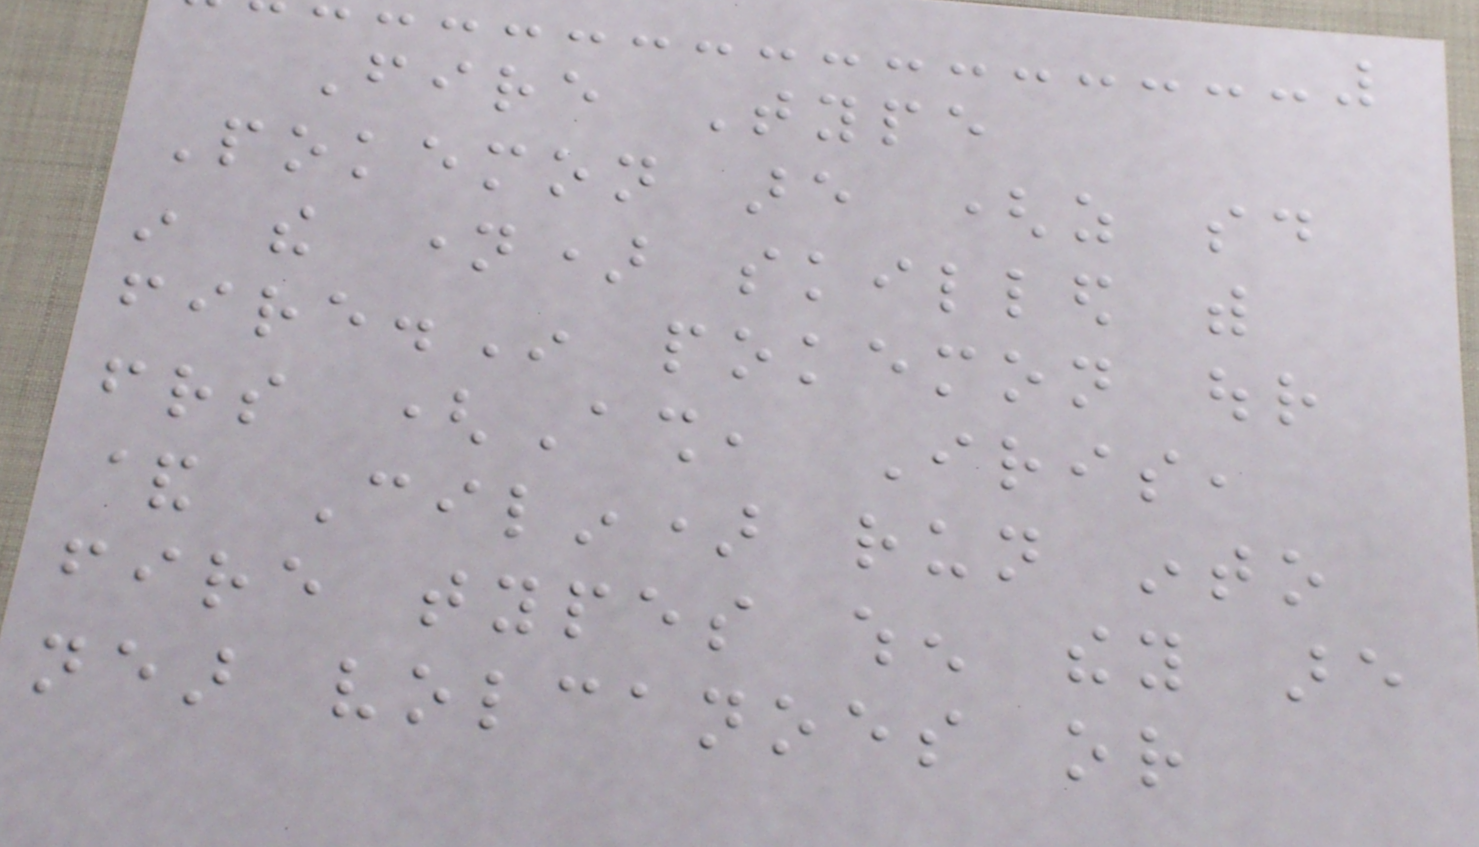Fire Type
Pokemon are (as said
in the name) skilled with
fire.In pokemon our
friends (Ash, Iris,
& Cilin) run into
fire types when they are
near volcanoes or
